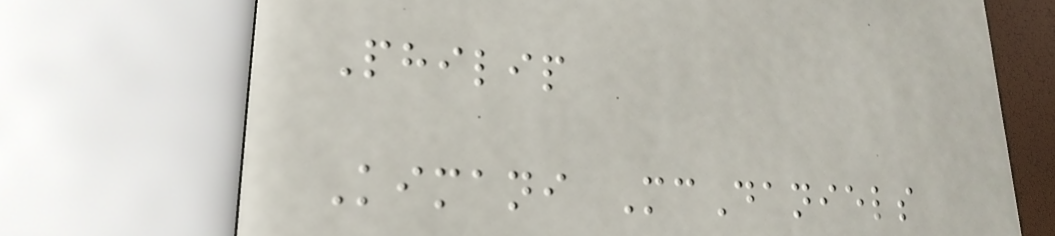Philip
Kimani McDaniels
